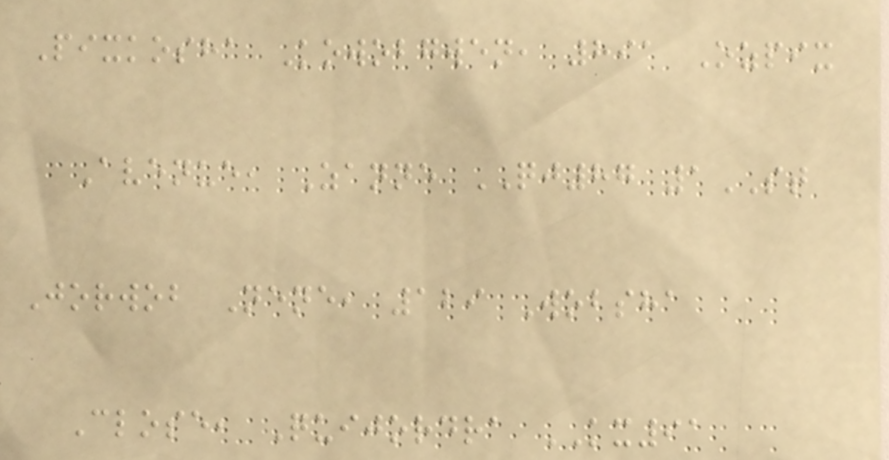Pixkosha Kowobgwen, 891 Ozpix
Avenue, Zanne QJ87 1ST
Jorwob Nene, 129 Wobsha
Close, Quijordra KX91
